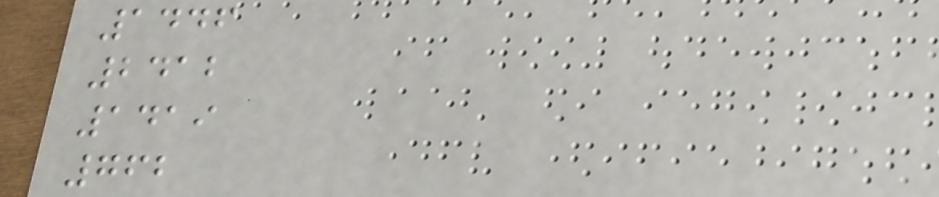1446
2412
1419
762
